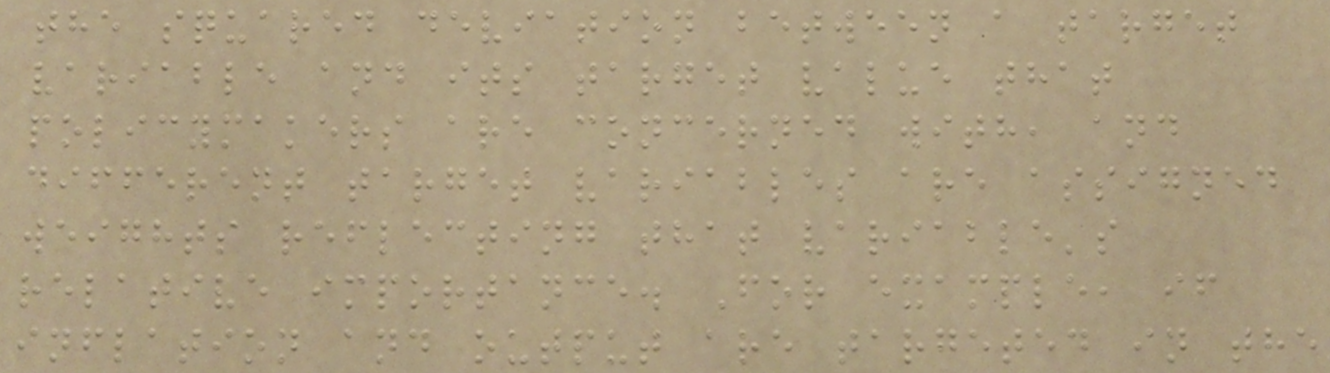the squared deviation between a target
variable and its target value that
policymakers are concerned with, and
different target variables are assigned
weights reflecting that variable's
relative importance. For example, if
inflation and output are targeted in the
